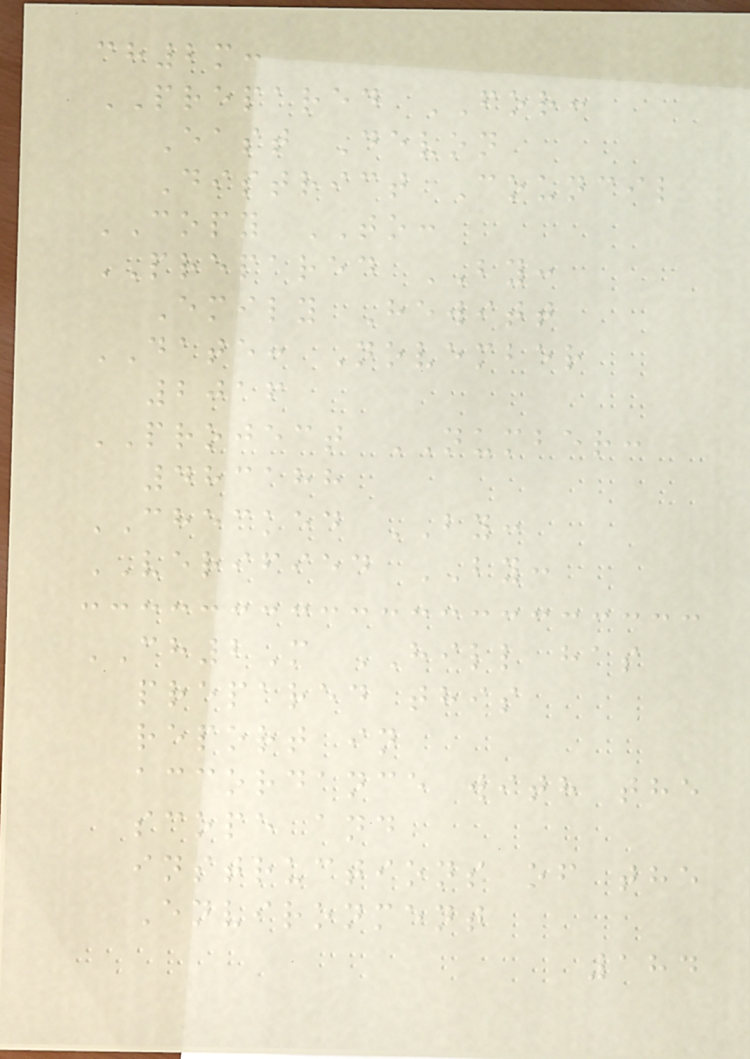ch2m:
PREPARED FOR:
East Devon
District Council
COPY TO:
PREPARED BY:
Emily Hewitt
DATE: November
2016
PROJECT NUMBER:
483188
CHECKED BY:
VERIFIED BY:
CH2M HILL has
prepared this
report in
accordance with the
scope and
instructions of the
Environment
184
